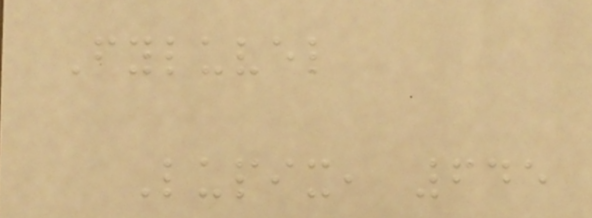Fyluvel
Lupix, 645
